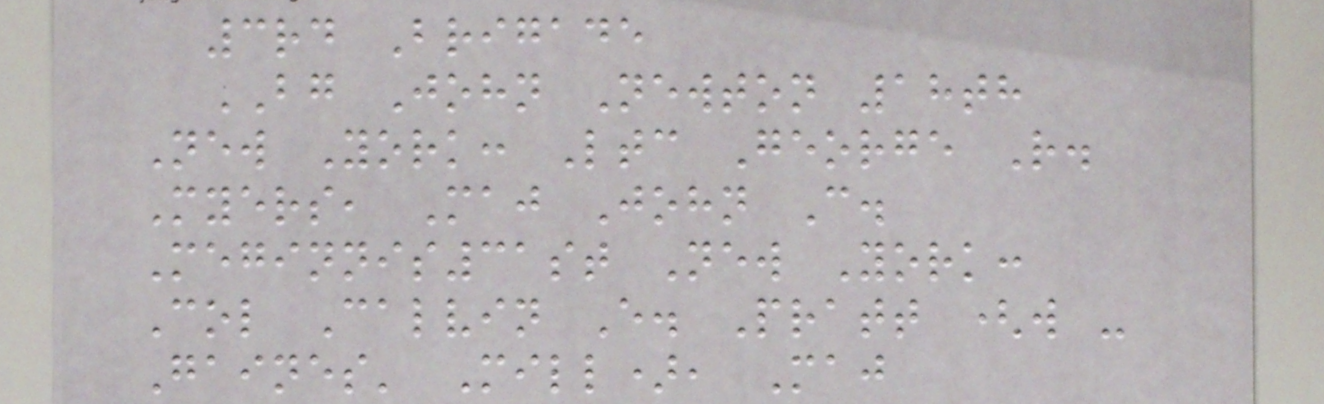3rd Brigade
BG John Newton 18th
New York: Ltc George R.
Myers, Maj John C.
Meginnis31st New York:
Col Calvin E. Pratt (w -
Gaines' Mill), Maj
